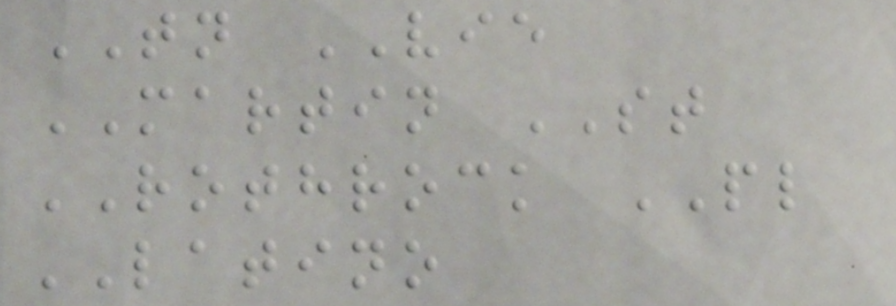TN VIE
MARTIN ST
ROTHROCK PL
LATINO
